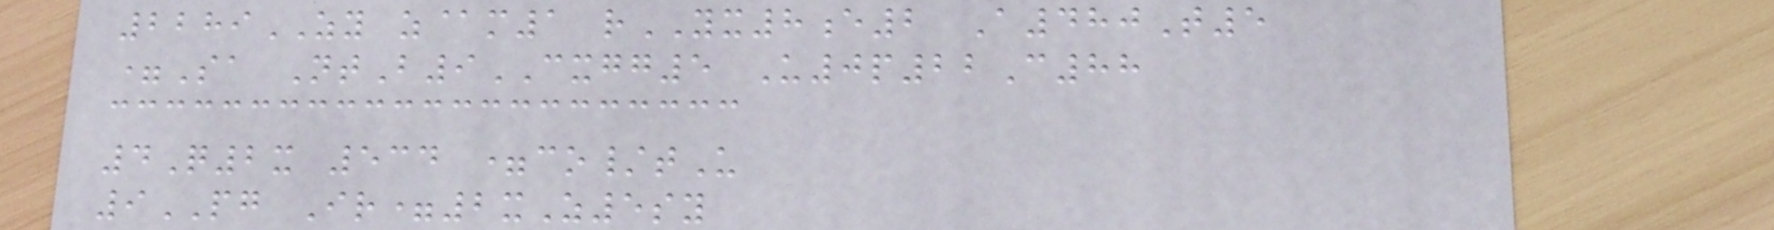2289ZY z@m1 rYX8e2 A480T5
=Sa NtB9CXGG5 U0p22C88
4Q2x 534 =co/tU
9PG Ir=2xZ5sy
